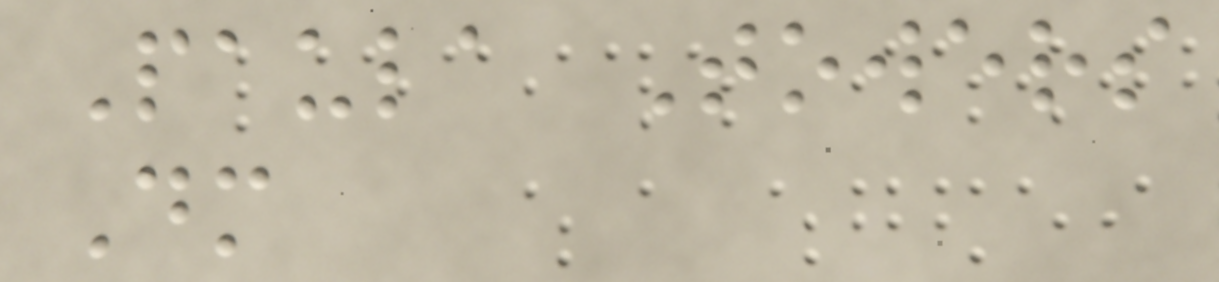Paula Towers
Dm
